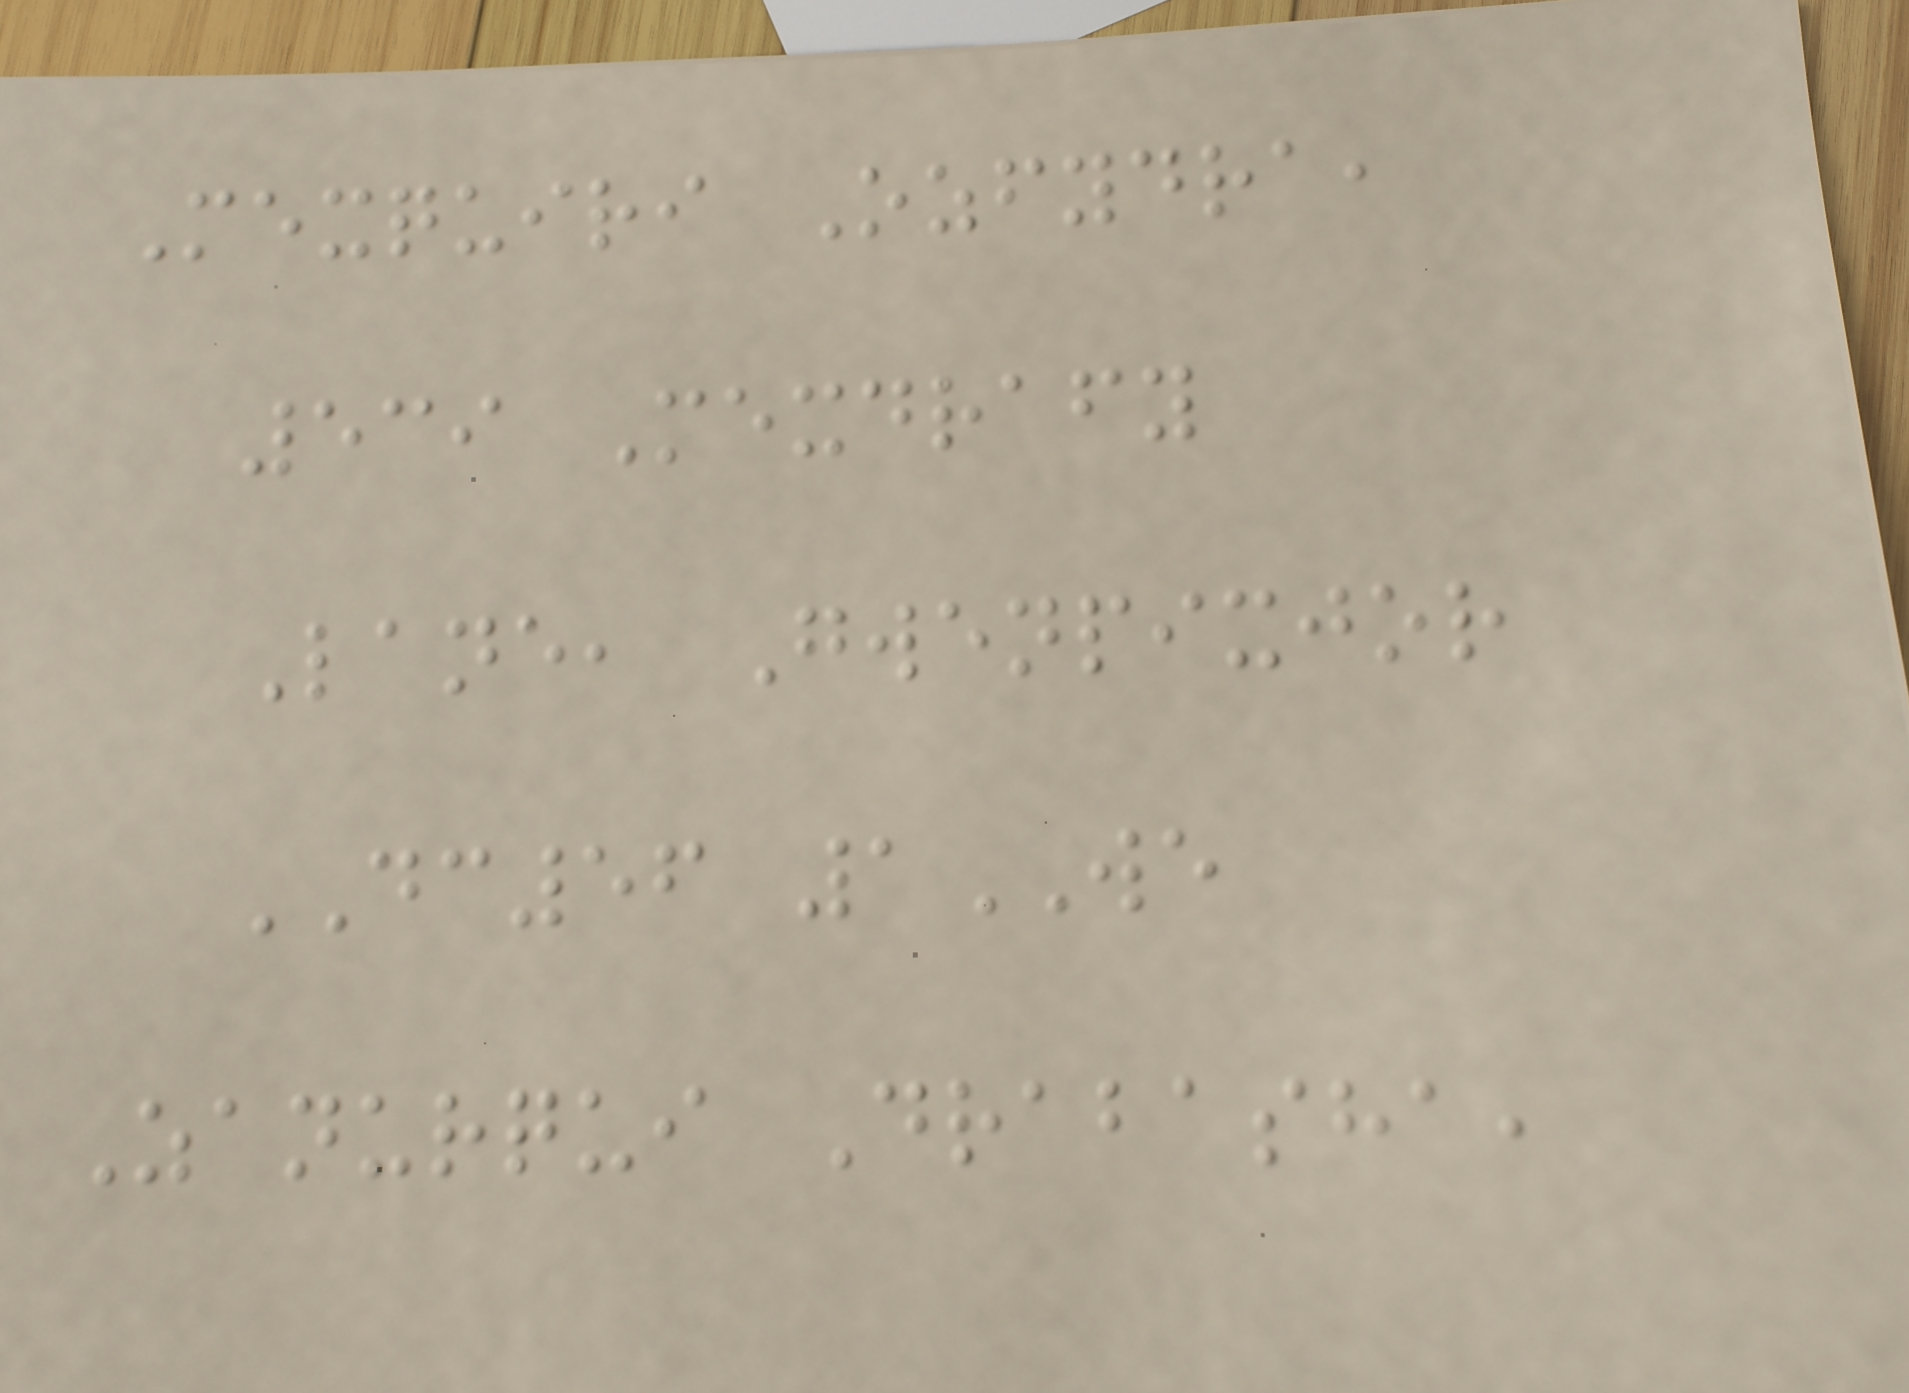Mexquiri Ozfydra,
539 Mexdrafy
Lane, Gwenpixjor
DC56 1WE
Zanurqui Drabasha,
